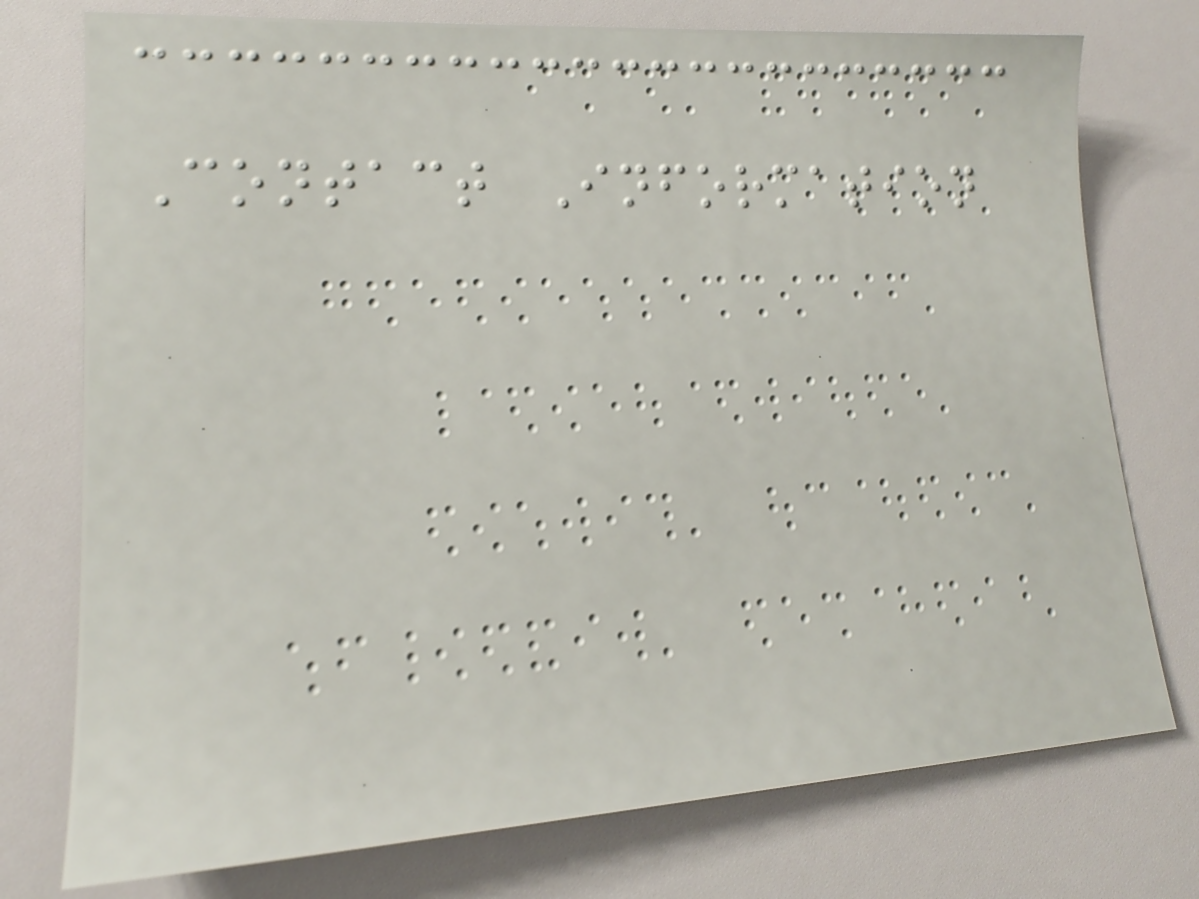Contact Information
